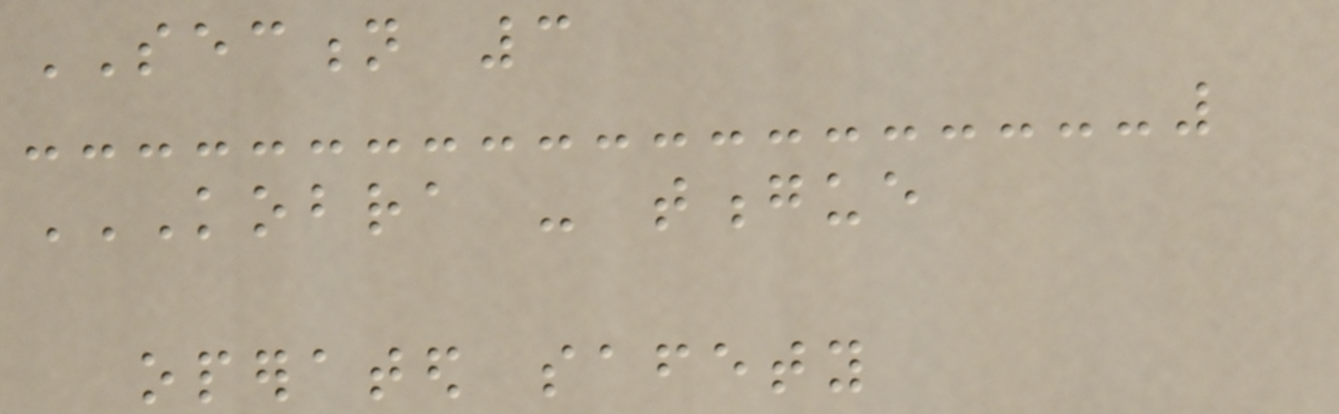SECTION 3
KOBRA - TONGUE
OPERATED SAFETY
